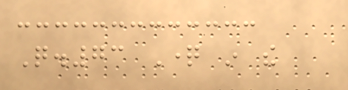Q.73 Question in the
